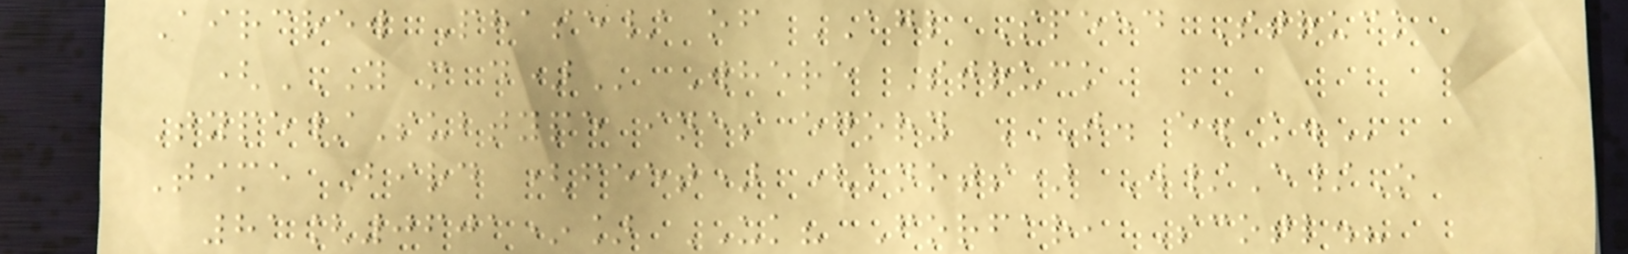Aircrew Phase/ of AGL Speed Struck
(Y M D) Where Struck
Type/Subtype ines egory T. E. K.
Time Bird (feet) (knots) W/E/O
81[0601*] UK? Forfar, Scotl.?
